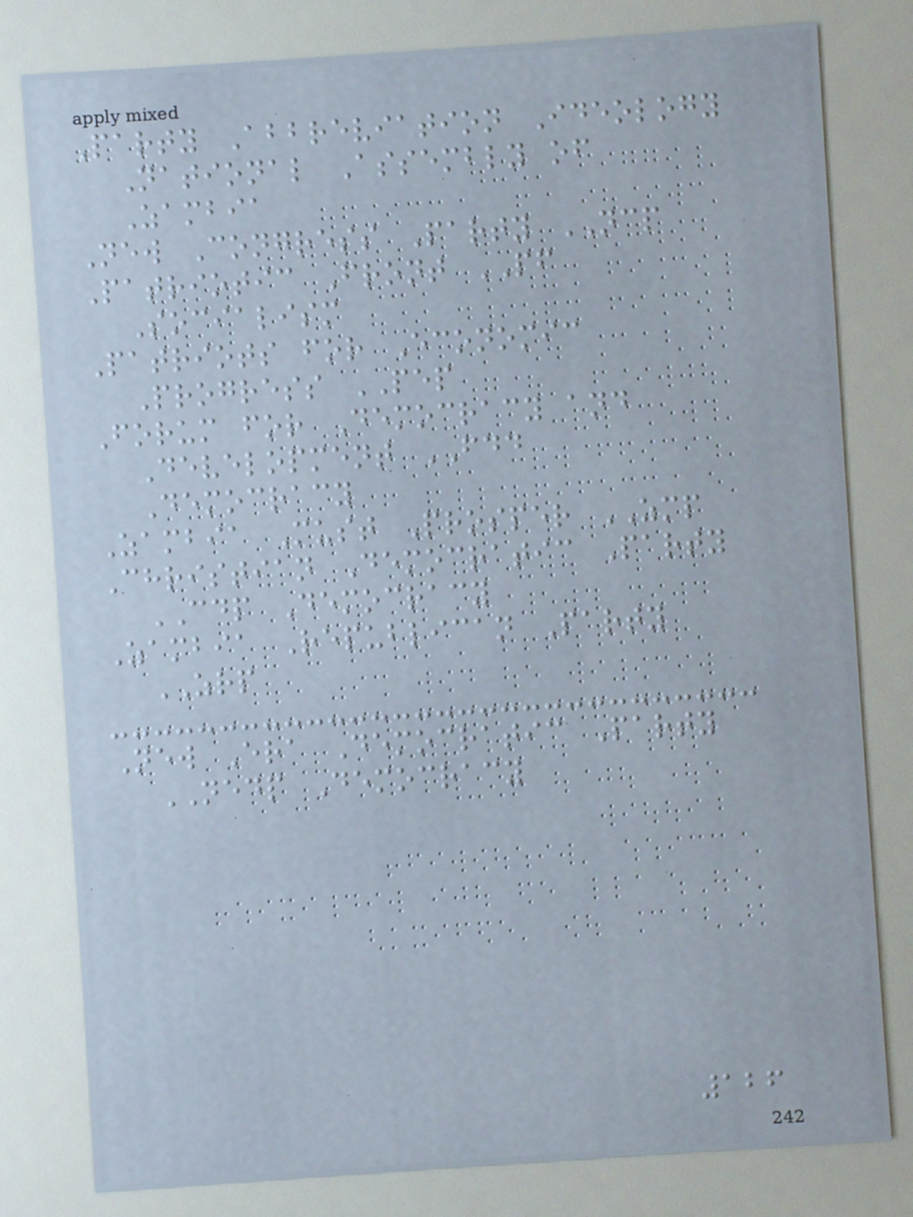Party Abbreviation Ideology
National Assembly of
Zambia
New Congress Party NCP
Patriotic Front PF
Socialism
Patriots for Economic
Progress PEP
Forum for Democracy and
Development FDD
Democracy
Zambia Must Prosper ZMP
Christian Democratic Party
CDP Democracy
Zambia Republican Party
ZRP
New Era Democratic Party
NEDP Democracy
126
